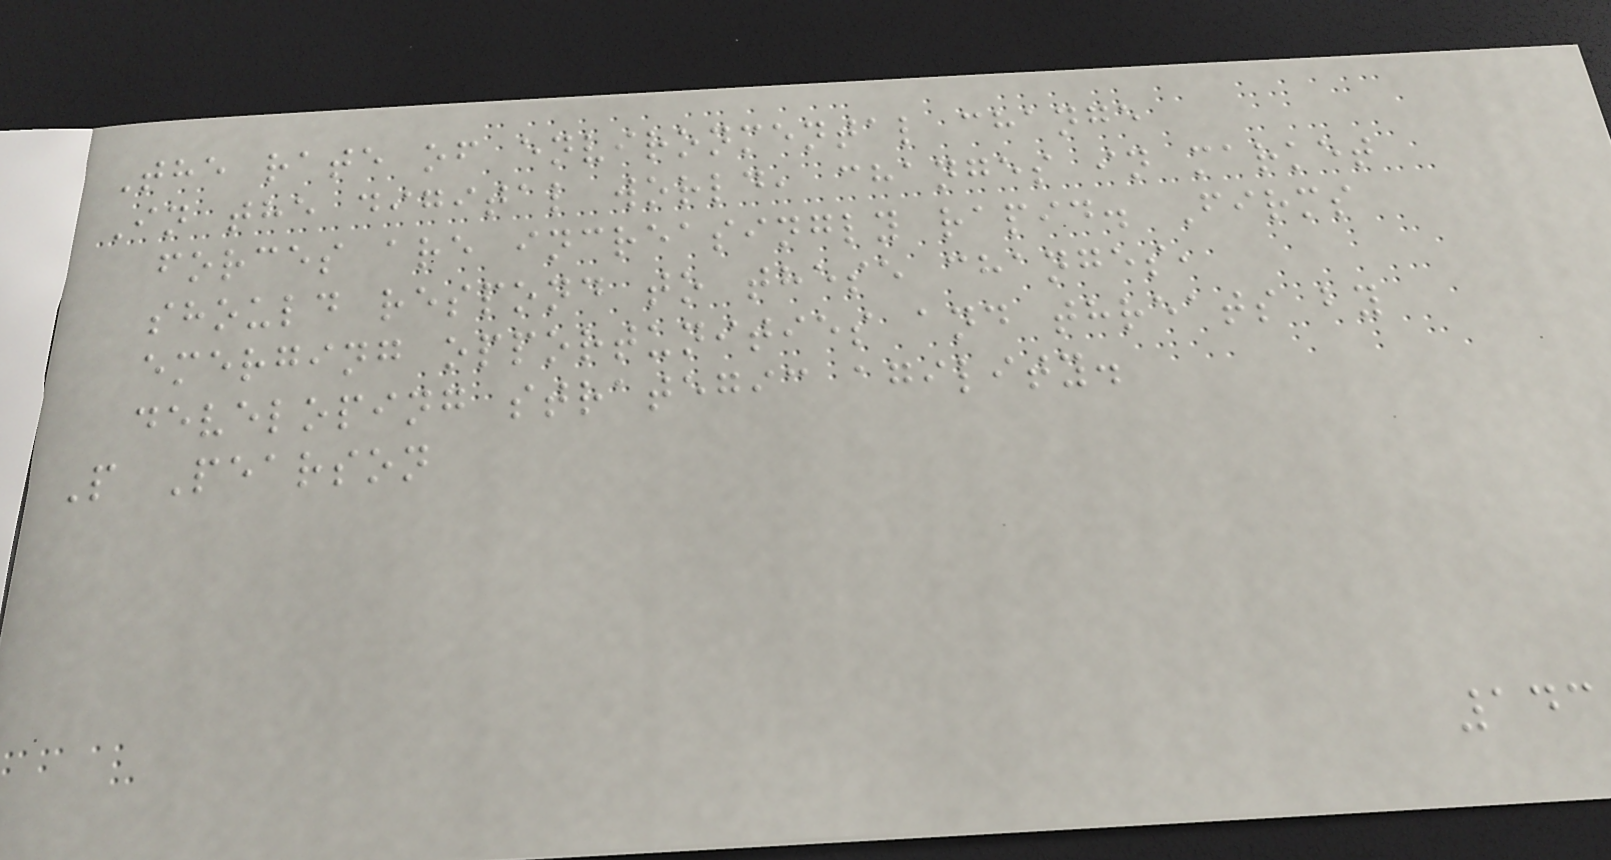The rate of environmental change
In the digital world, changes in market
forces are increasingly rapid. Firms
should respond to these changes,
emerging opportunities and threats by
developing strategic agility.
P Pearson
143
